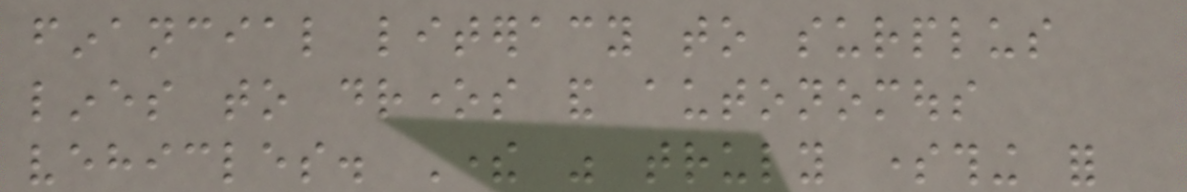financial literacy to surplus
lines to drones and autonomous
vehicles. There was truly something for
